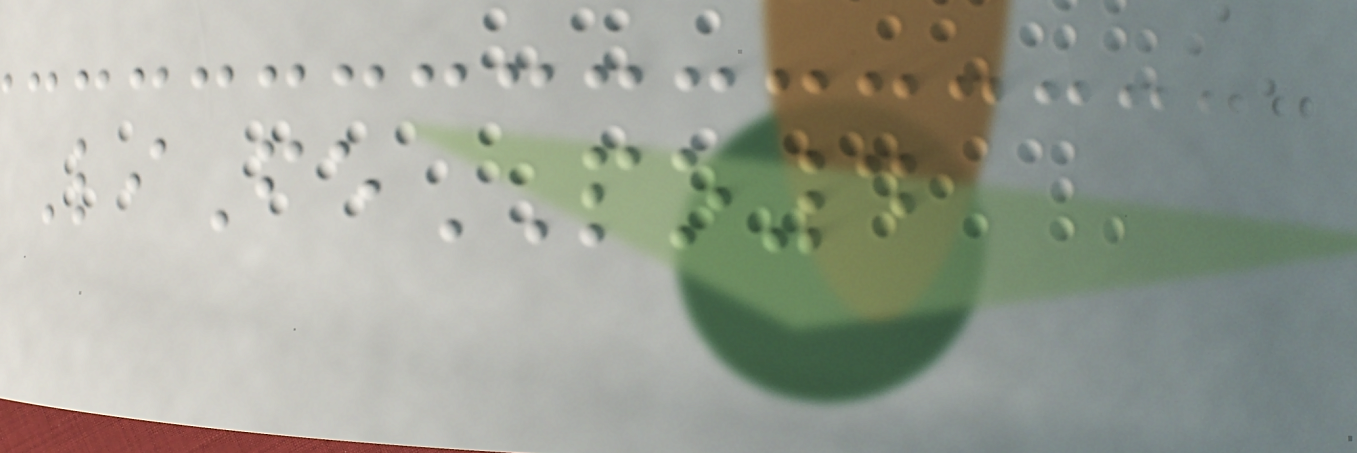LiFePO4
